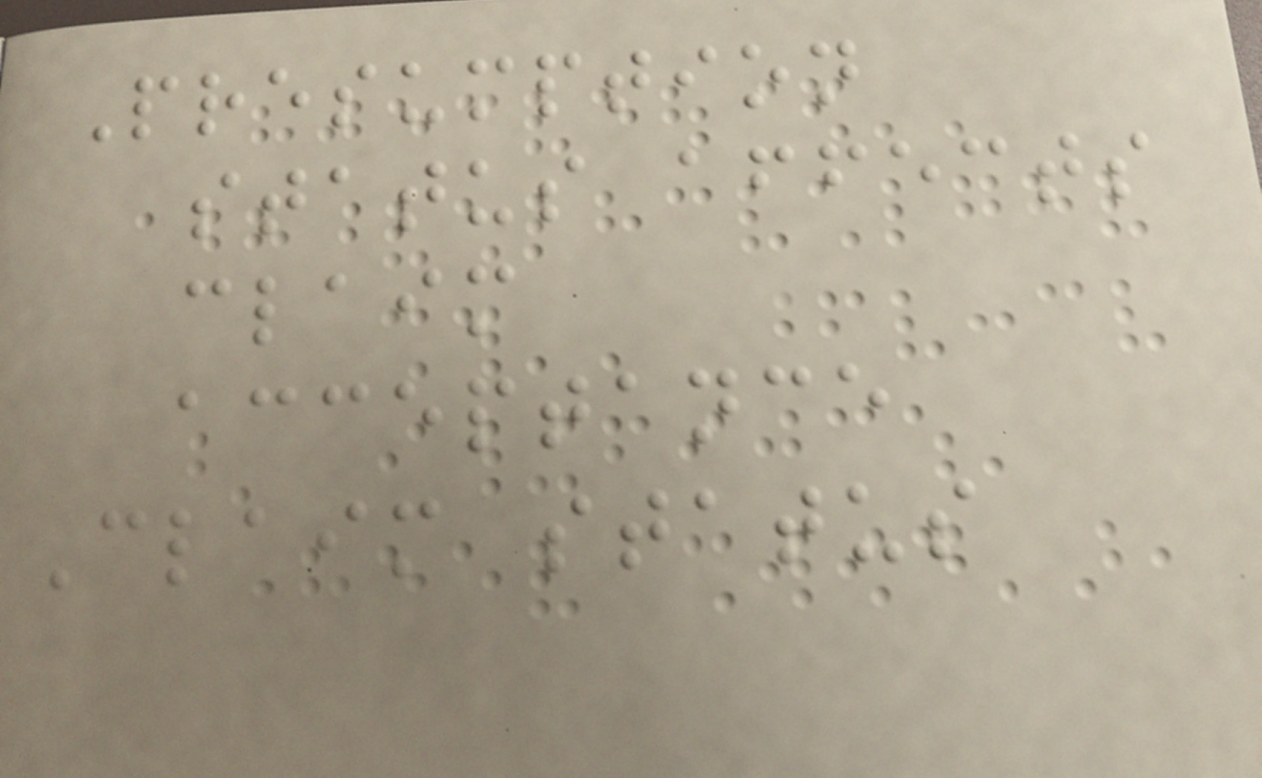Presumption
status affects
claim
acceptance
Claim status
